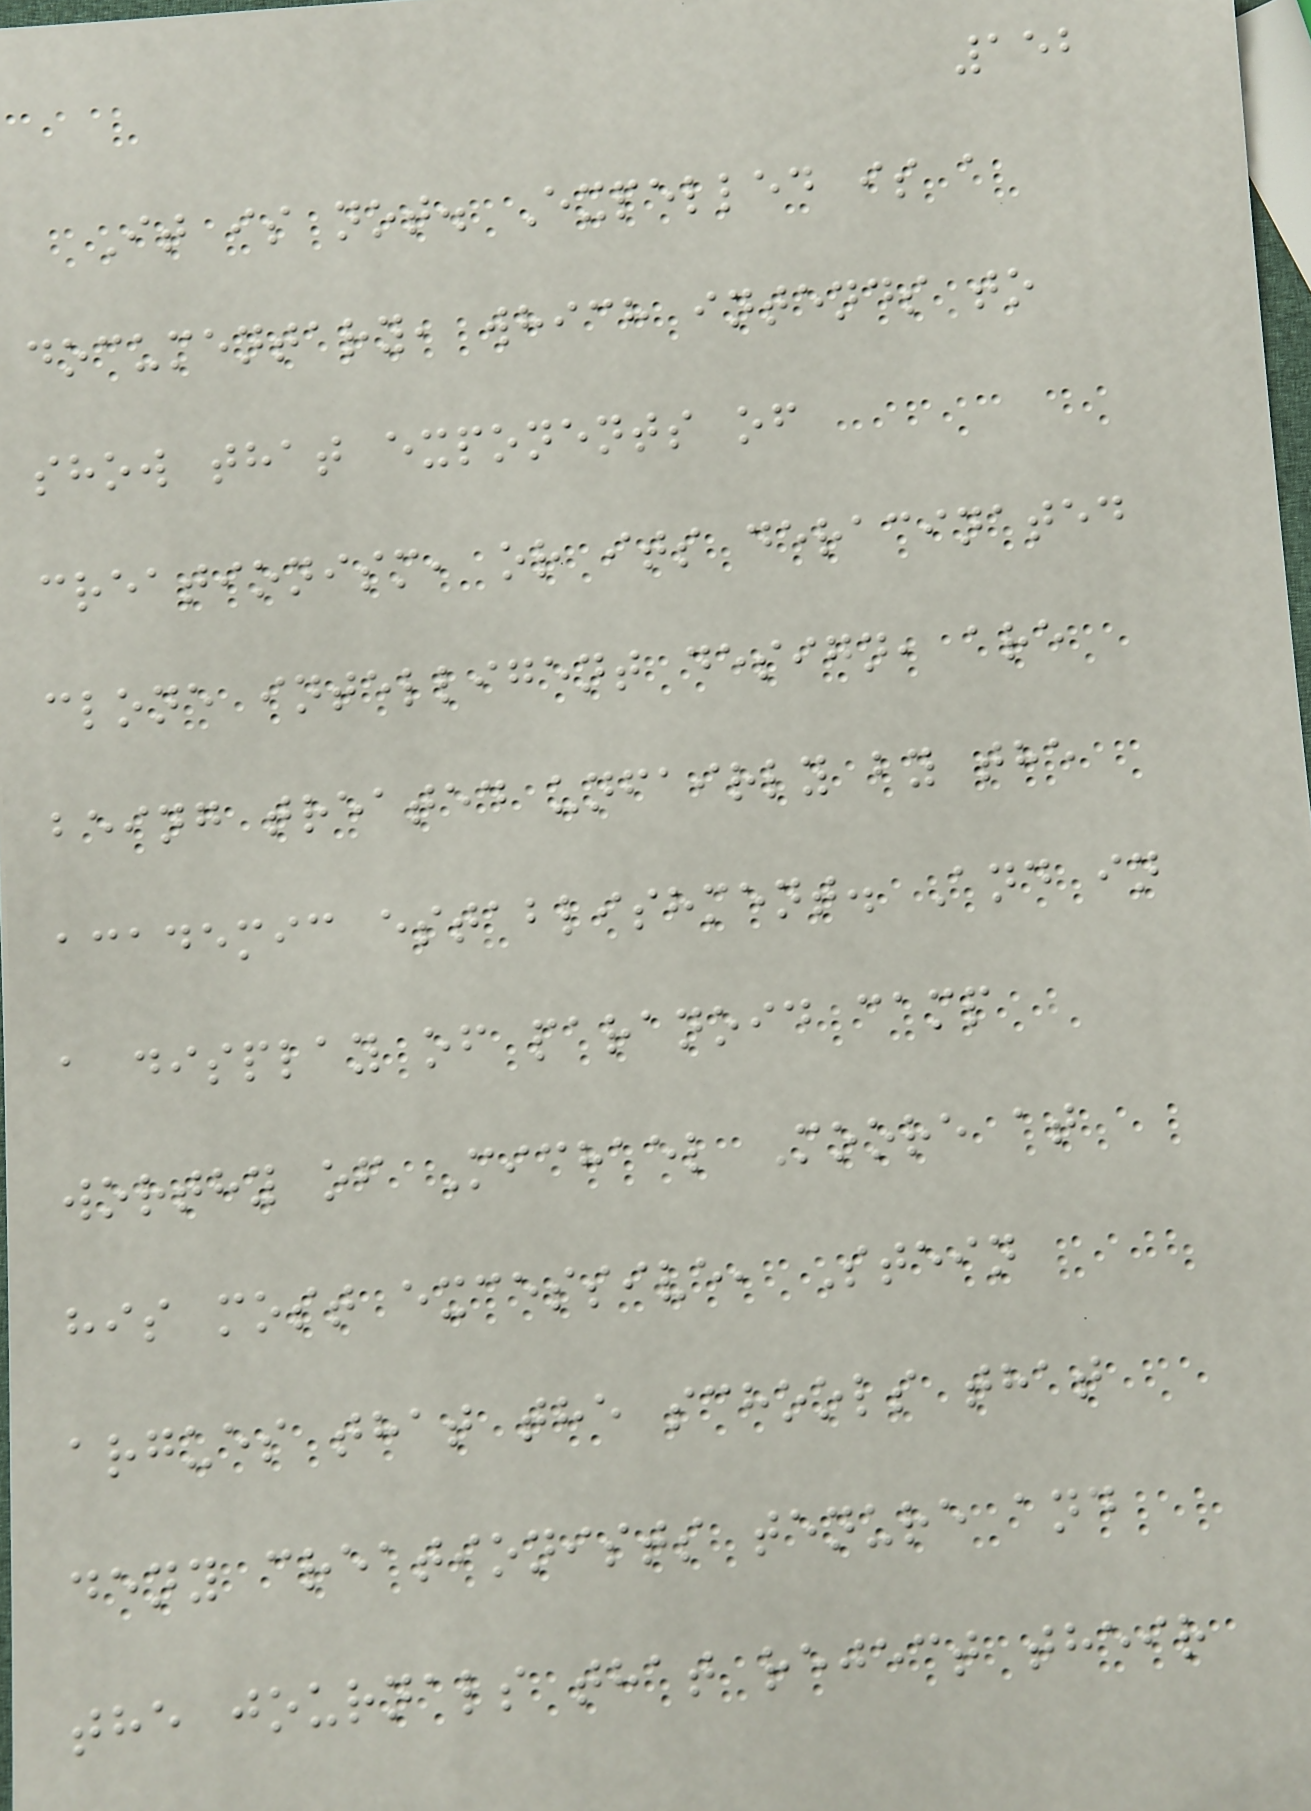152
It is not. Expelled is a
documentary, which intends to
show that exponents of
creationism, or its deracinated
clone intelligent design, are
being treated unfairly by the
academic establishment. And in
a display of paranoid camp
worthy of Michael Moore at
his most excessive, Stein
argues that the schools that
deny creationists tenure and
the journals that reject their
